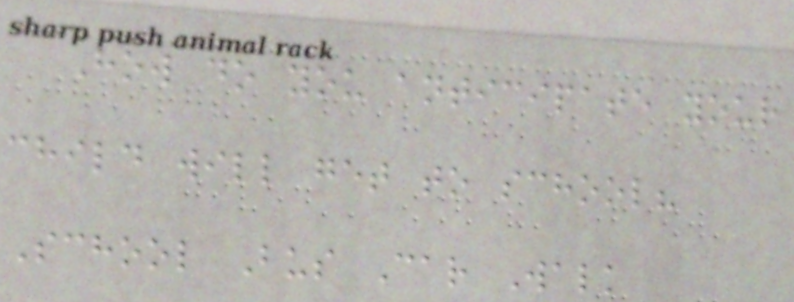How do you anticipate your
child will get to school?
School Bus Car Walk
